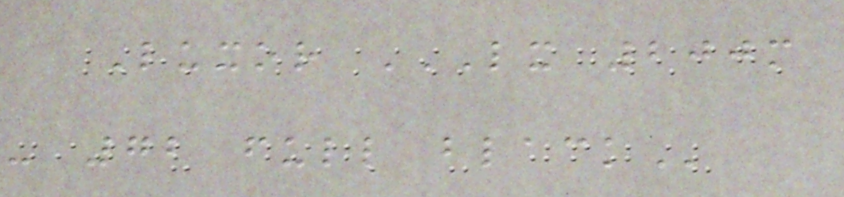Luxor LX 200M
- 72 FULL BLACK
